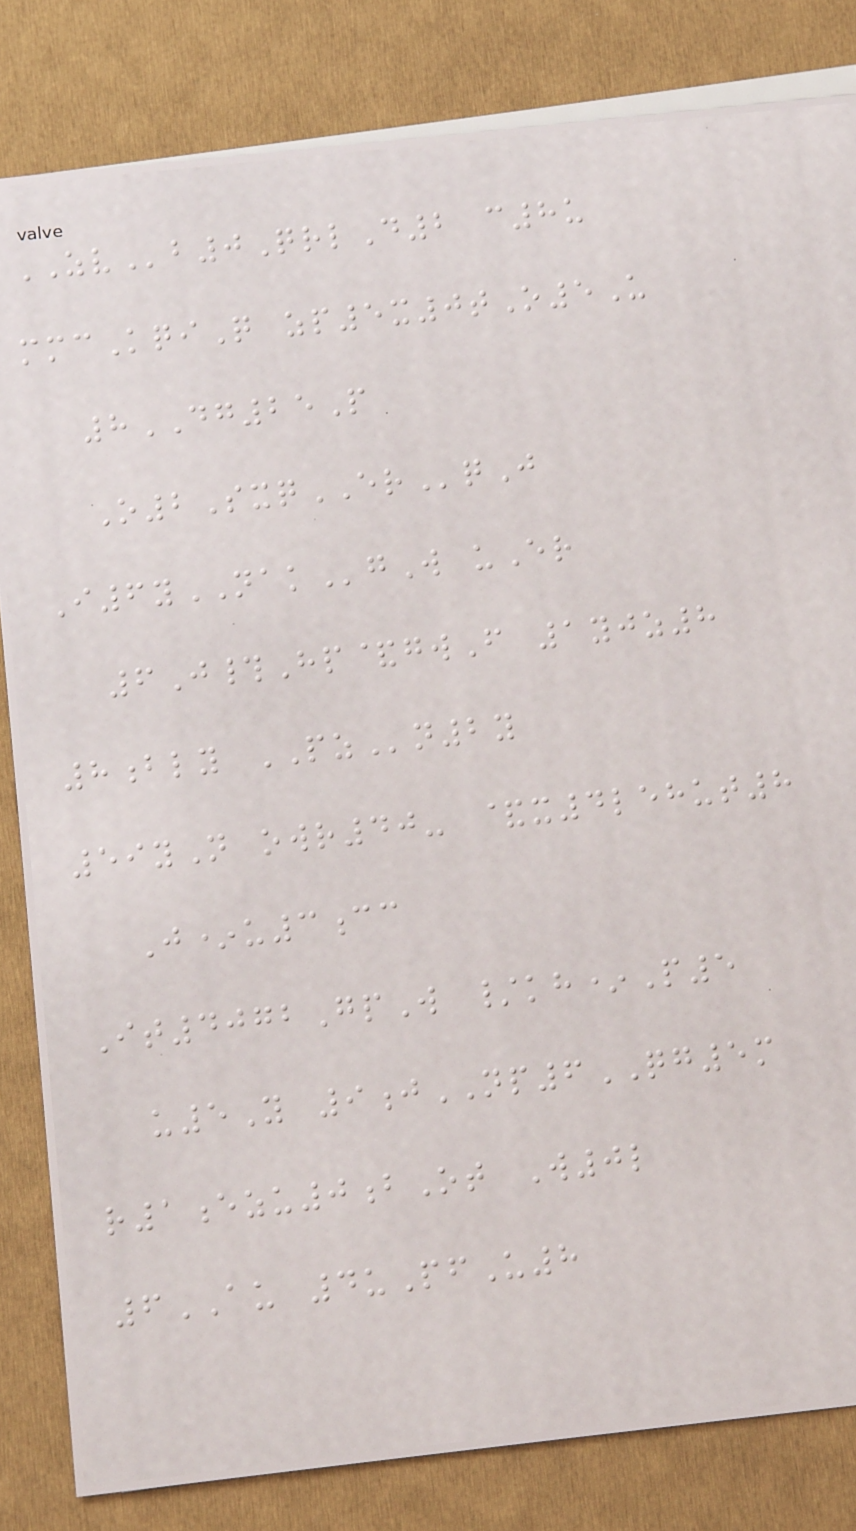ZVb0QrlD2 c8u
mmcKqiQ zp5x0tO5U
8DG25P
O2SxqERqJ
I6yNAKgW uEr
6J#Hp&gwF 1yjz8
8bly PZn2y
59yN owr40- &x4lehut8
J*u3cc
It4072GpW /kh*P5
u5Y 9jNP6QG5m
r1ezu0bOt W0l
6AU 4uPfU8
